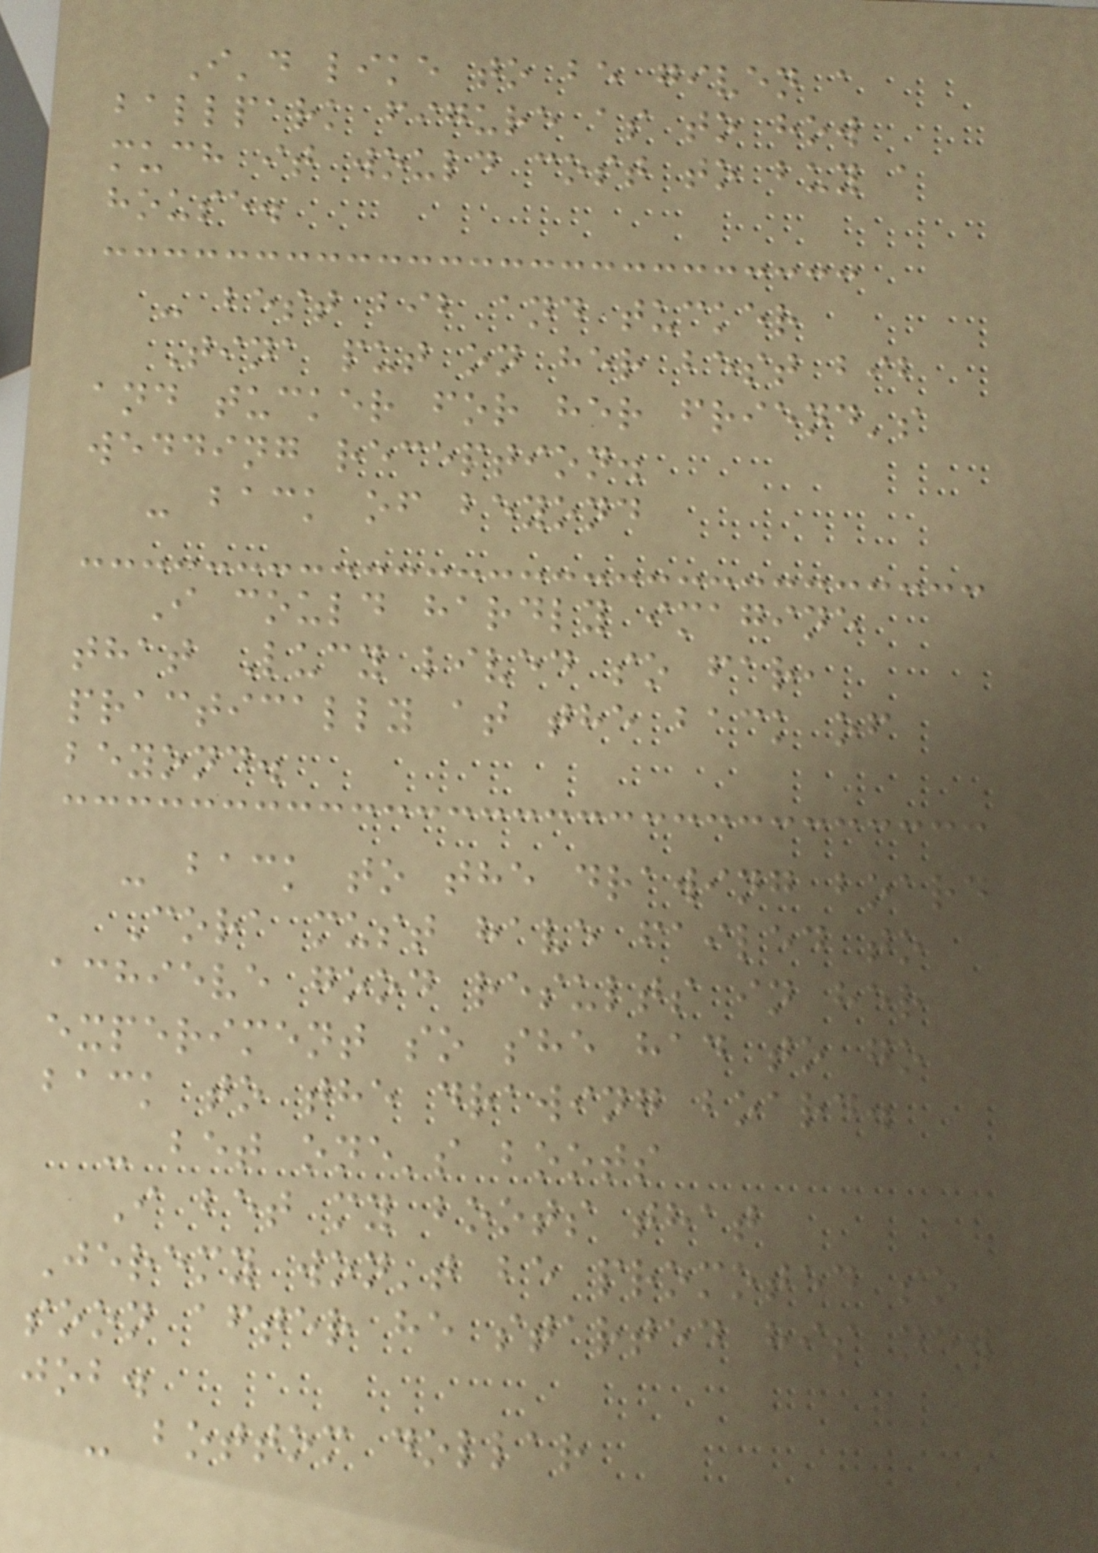I'd like to be given a
ballpark figure as to how
much it would cost to buy a
house.
- best bib and tucker
Tina put on her best bib
and tucker for her friend's
wedding reception.
- back of beyond
I could hardly imagine
that Lucy lived so far,
practically at the back of
beyond.
- back to the drawing board
Cora must have failed to
achieve good results in her
experiment so she had to go
back to the drawing board.
- bet one's boots
I bet my boots that
Jeremy won't be promoted so
soon after he started his new
job.
- bottom dollar
